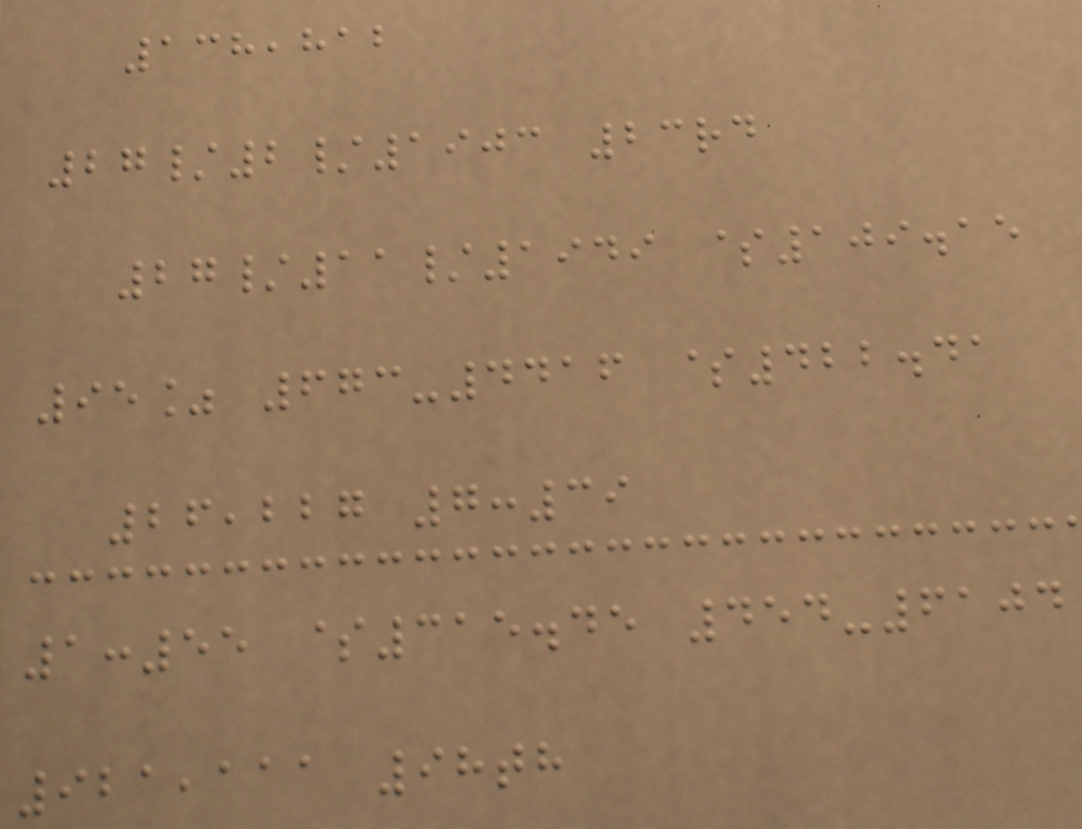138,812
27/2/1903 23rd
27/11/1949 $109.15
95% 673-4416 $422.41
26,227 7:39
1:55 $315.45 454-6104
921,111 98th
